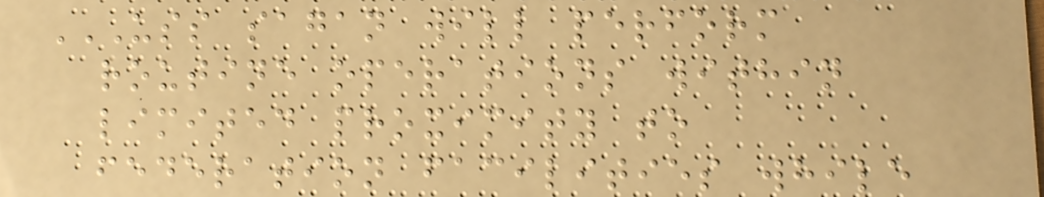USS SAGAN WILL PERFORM
ROUTINE OPERATIONS WITHIN
LIMITED PROXIMITY TO
FEDERATION FACILITIES WHILE
